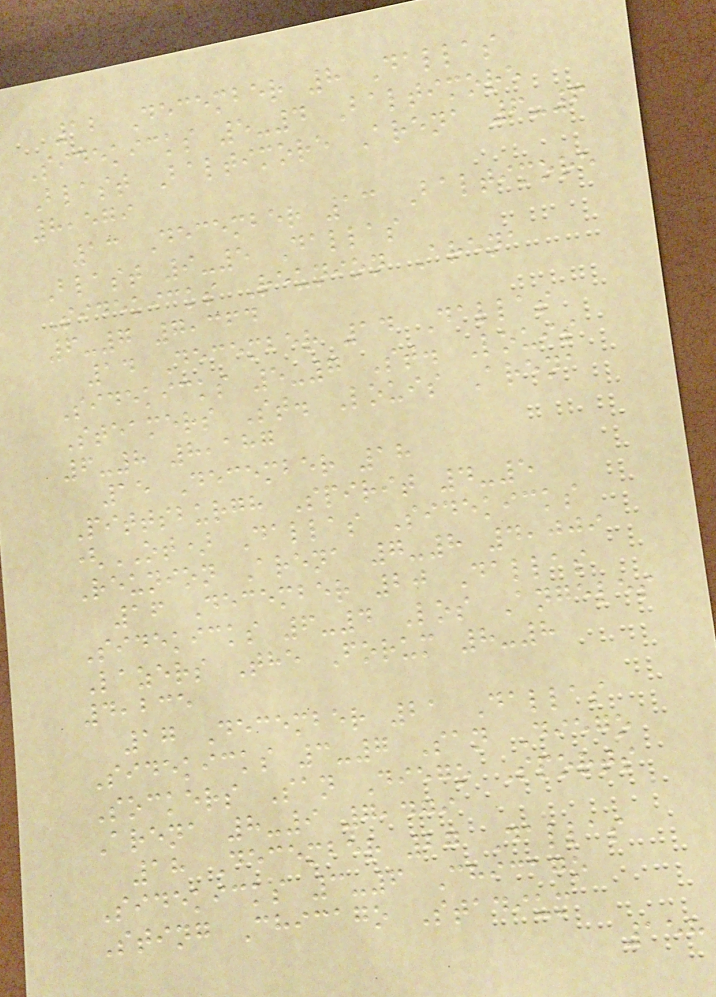12 December 8 Dallas
Sidekicks 5-4 Baltimore
Blast Baltimore Arena 6-6
8,579
13 December 13 Baltimore
Blast 9-5 Dallas
Sidekicks Reunion Arena
6-7 7,364
14 December 14 Dallas
Sidekicks 5-7 St. Louis
Steamers St. Louis Arena
6-8 8,187
15 December 18
Pittsburgh Spirit 4-5
(OT) Dallas Sidekicks
Reunion Arena 7-8 4,009
16 December 20 Dallas
Sidekicks 6-4 Los Angeles
Lazers The Forum 8-8
4,235
17 December 21 Dallas
Sidekicks 3-7 San Diego
Sockers San Diego Sports
Arena 8-9 7,479
18 December 27 Dallas
Sidekicks 3-6 Chicago
Sting Chicago Stadium
158
